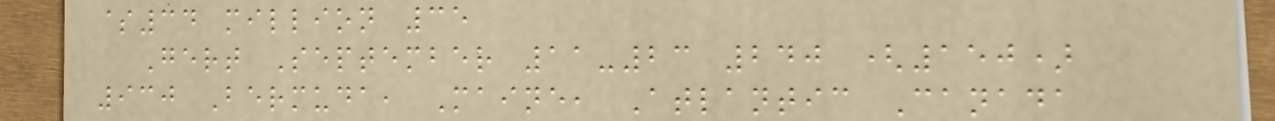$34 million 35
Gert September 11-23 240 (150)
930 Bermuda, Maine, Atlantic Canada
